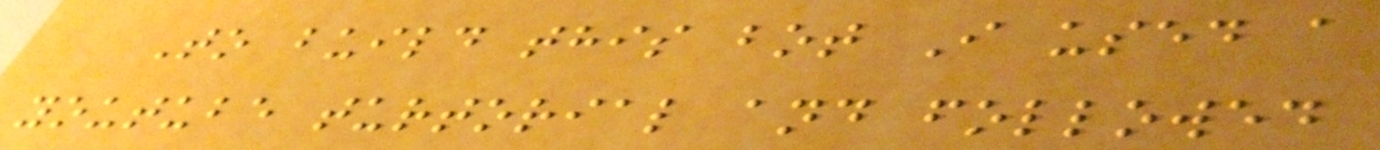To build this bot I used a
youtube turtorial and followed
